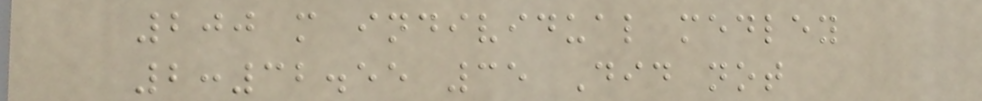200 m individual medley
2:32.55 35 Did not
